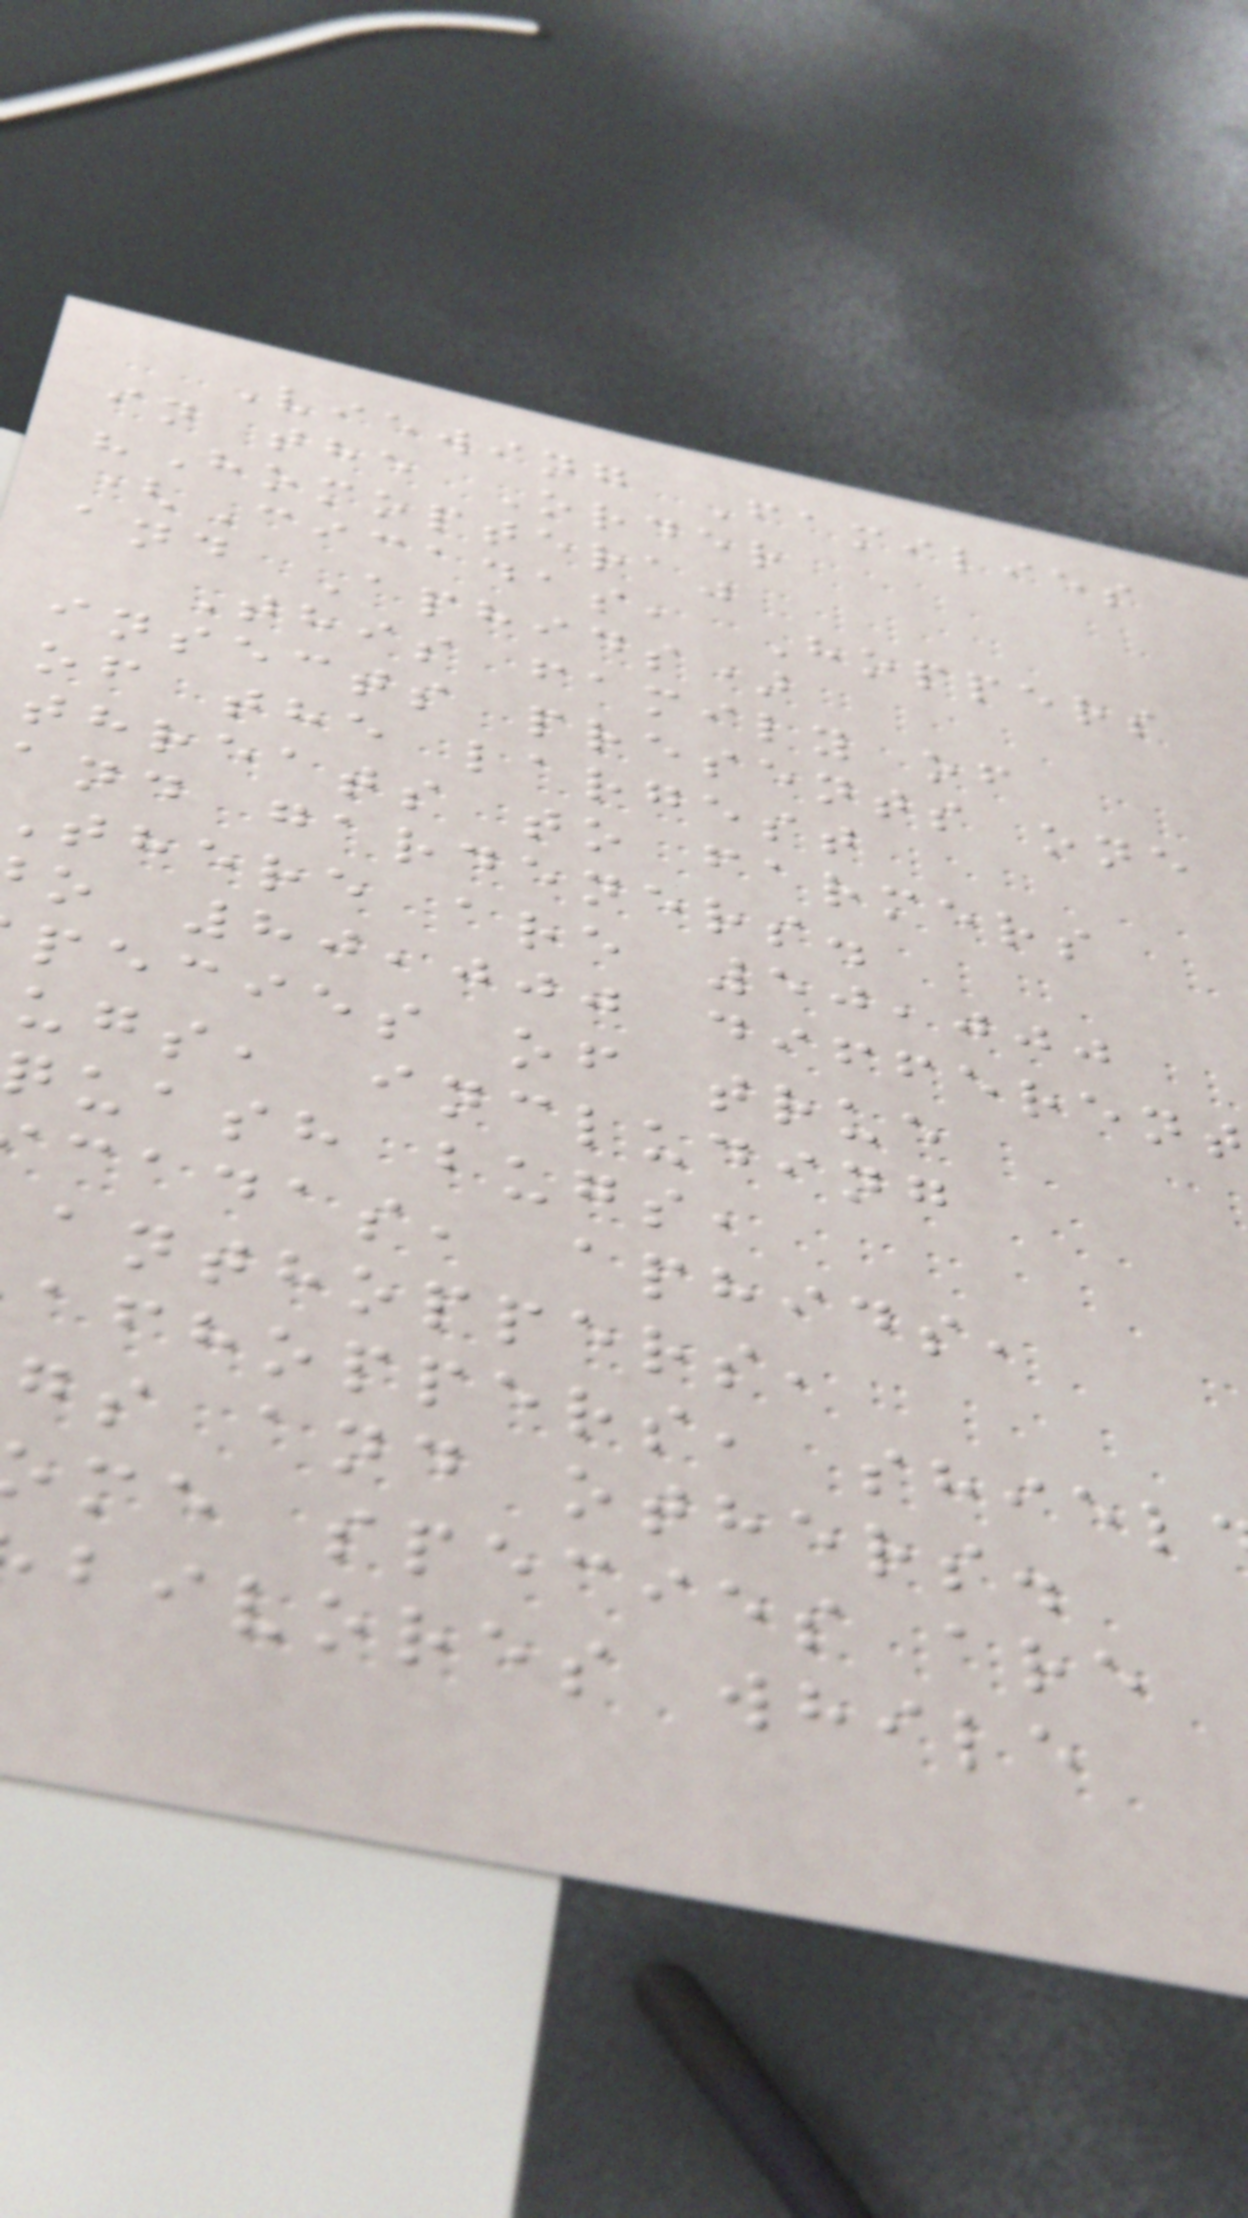Viewing Families
in the Order
"Homoptera"
(Cicadas, Hoppers
and Aphids)
This family of
insects presents one
of the largest
threats to farmers
and gardeners.
there are 50,000
o 80,000 different
pecies of true
ugs, including
quash bugs,
cadas, aphids,
anthoppers,
afhoppers, shiel
gs and others.
me species are
bivores while
